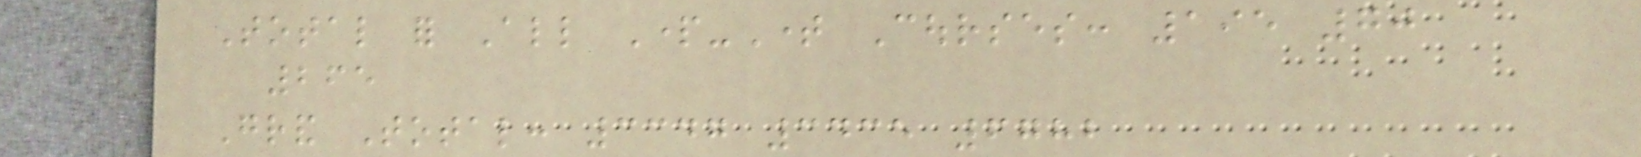Total for All Part-Time Courses: 195 70
265
Grand Total: 3347 3435 6782
